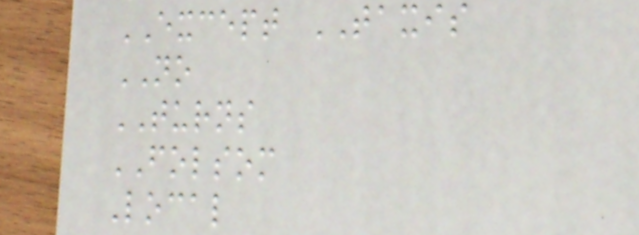EXCEPT TAXIS
NO
TURNS
FOLSOM
Local
